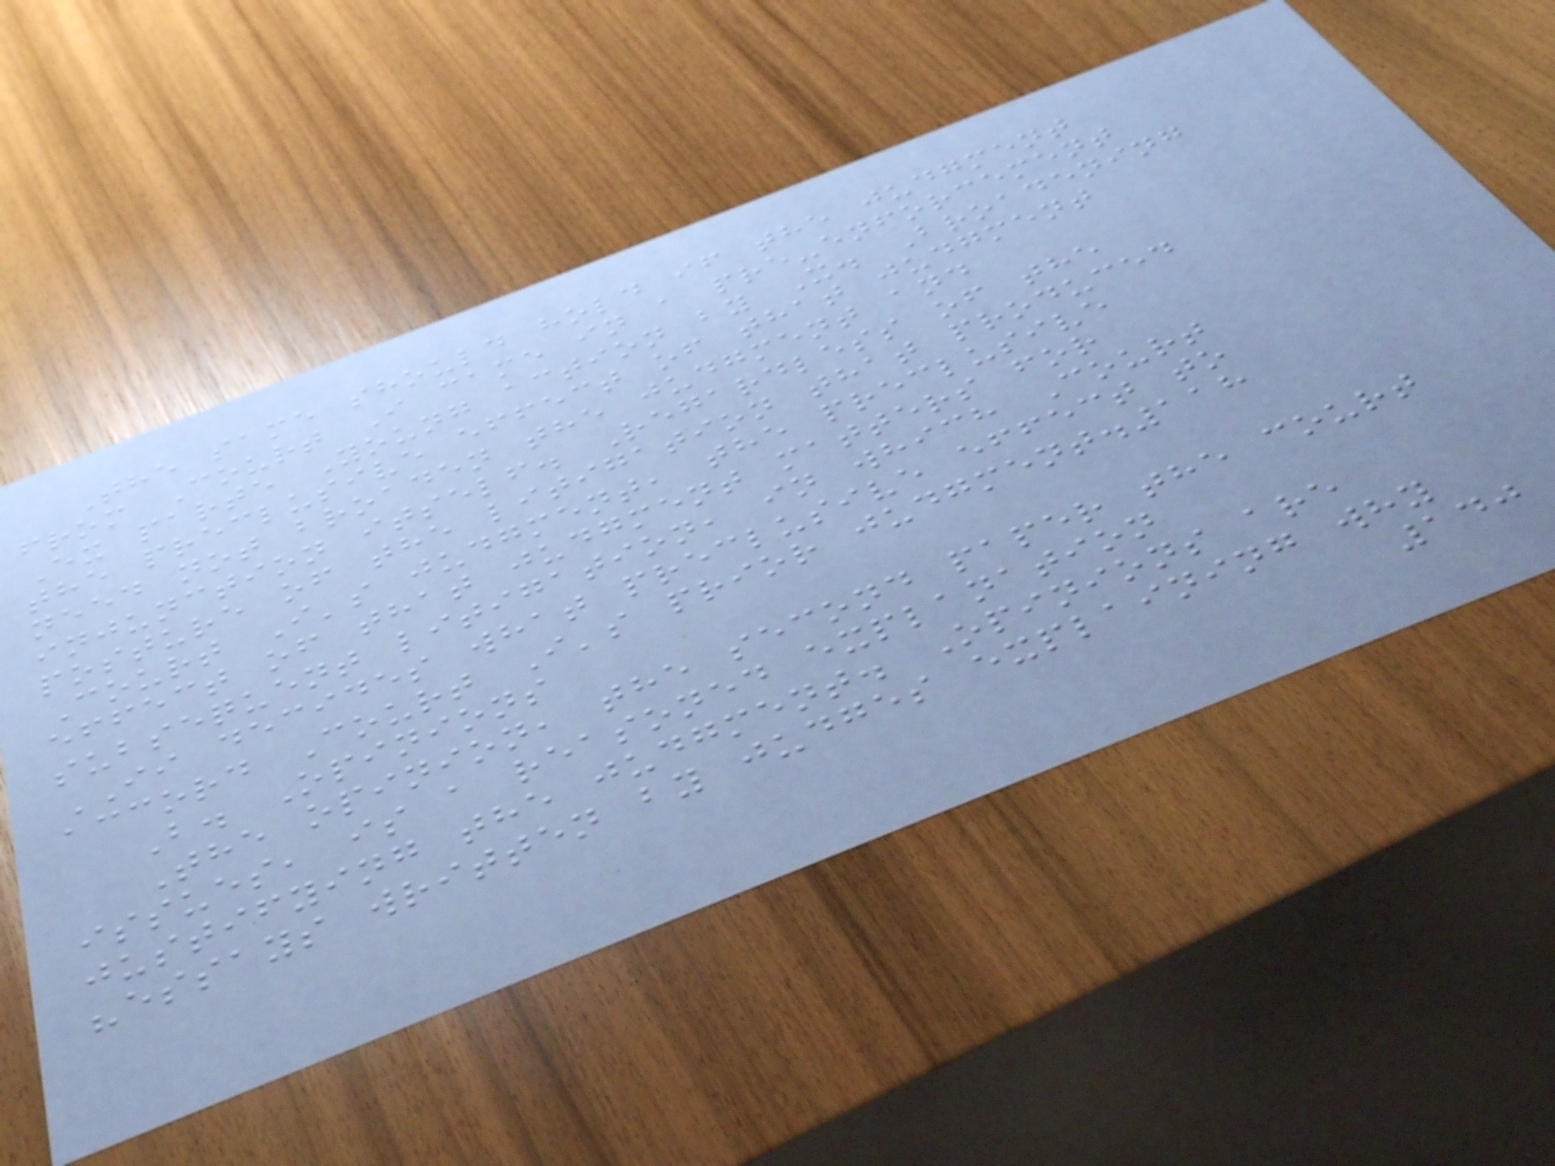The same should hold if the judgment
from Court I came in a pre-enforcement
Ex parte Young action by X. Broadening
the preclusive effect of that judgment
need not broaden the judgment and
injunction itself. Regardless of the
posture of the litigation that produced
Court I's judgment, the preclusive
effect of that judgment matters for
subsequent litigation, in which Court
II decides what preclusive effect to
accord Court I's prior judgment.118
B. Opinions
The opinion, the second paper the court
issues, is a reasoned explanation
justifying the judgment. Opinions are
"essays written by judges explaining why
140
